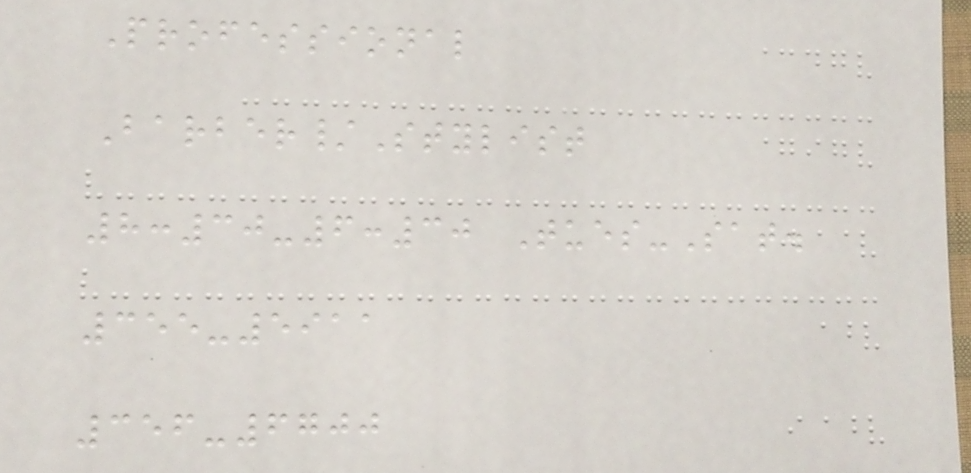Professional
Barber/Stylist
8:30-6:30 Tues-Sat.
355-5911
356-6700
